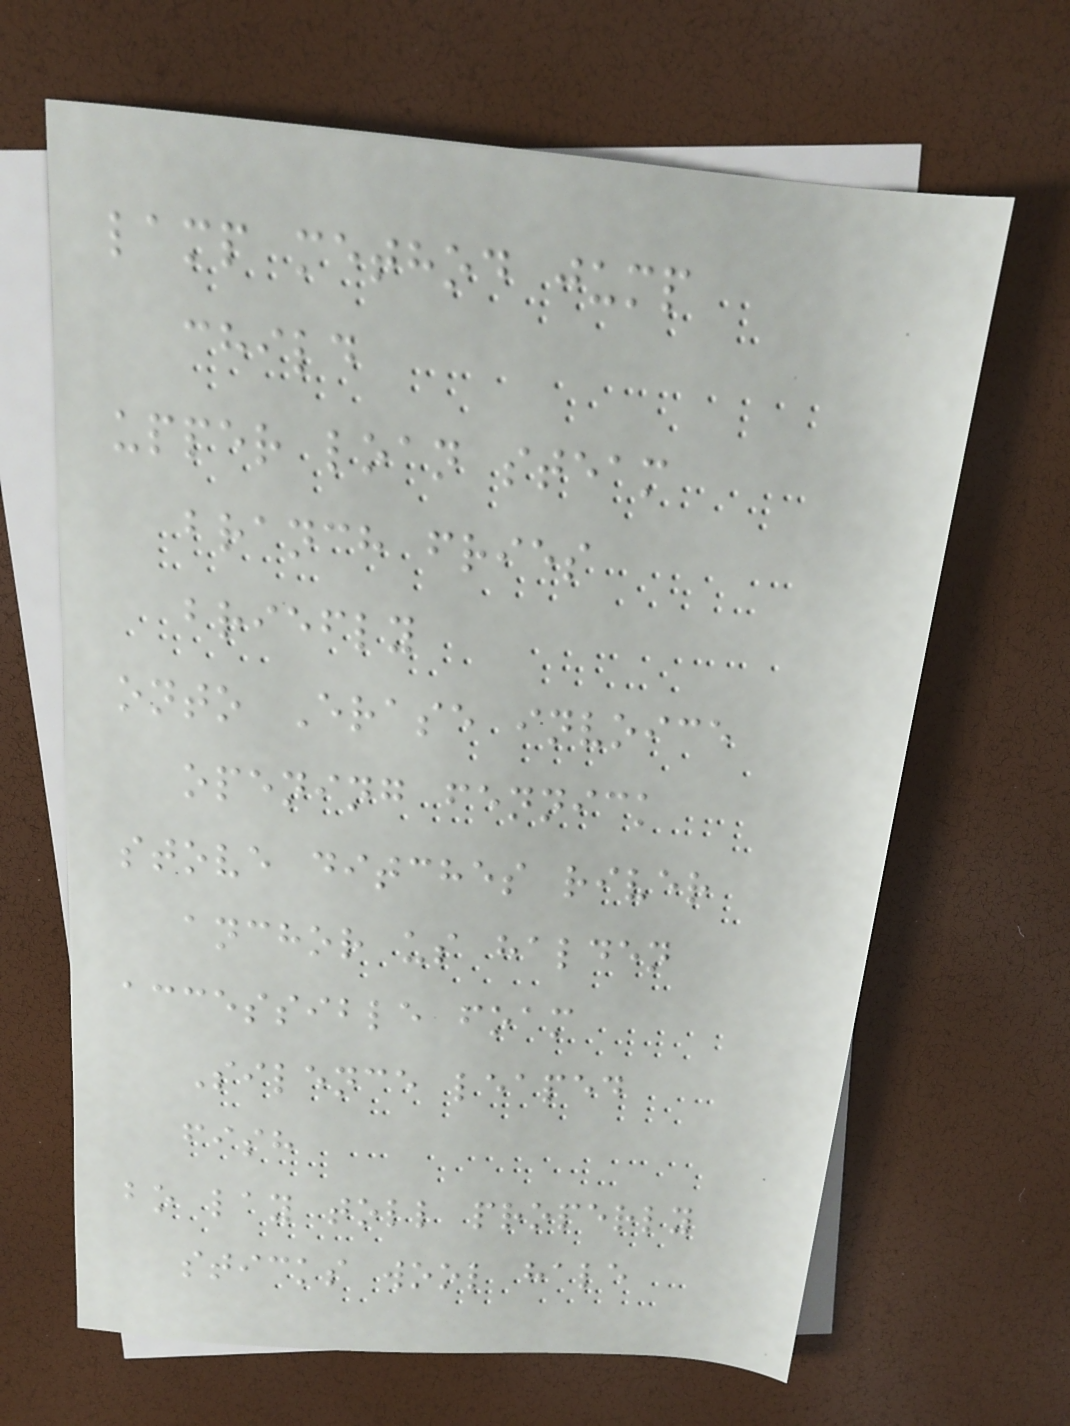lamp method jump
child
upper loan steam
branch fries
briefly
onto Erase invoice
opening fennick
stove ditches river
anchor us halden
accessible foam
Silence leaped
fish
bo lay toll properly
sticks wool hale
